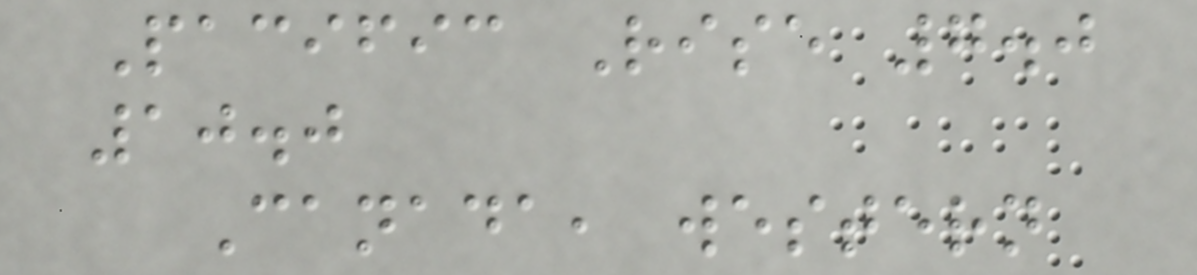Pacific Rise 7.0
10.0
Canada, western
